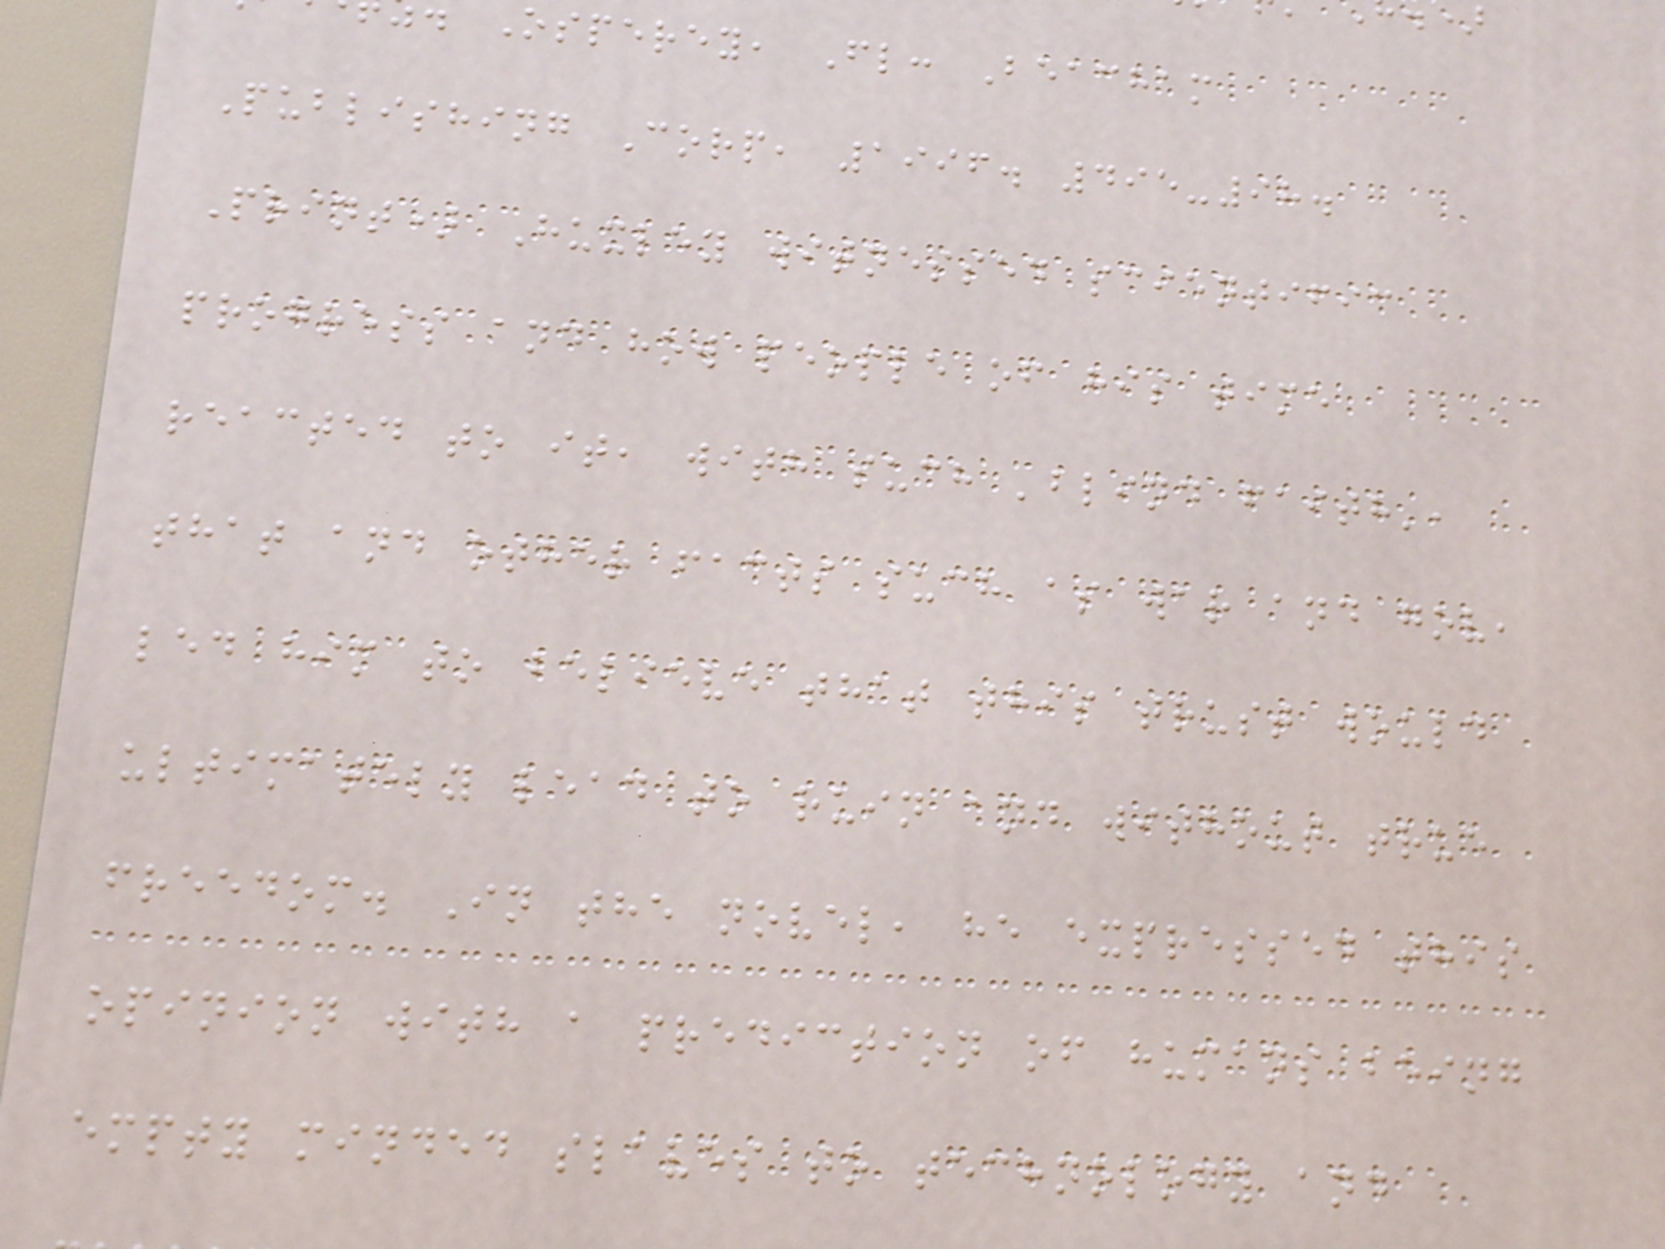Osperey, Fl: Beacham
Publishing Corp, 1996. 495-98.
Print) Huxley witnessed scientific
progress and how people of his time
reacted to it, with such 'blind faith',
that and other facts such as war and gov,
led him to believe that this trust would
ultimately lead to ruin and without true
freedom. In the novel, he expressed this
opinion with a prediction of humans being
empty minded slaves to technology and
